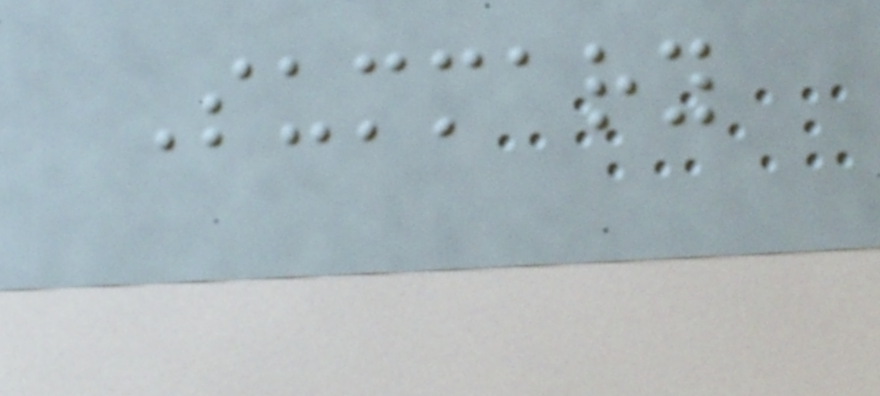Summary
